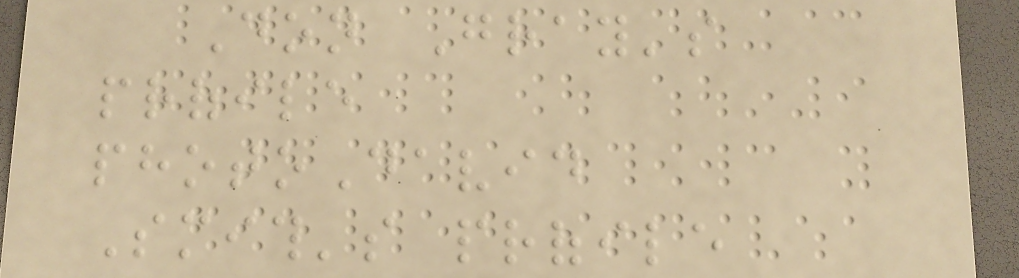Don Gray's
profile
photoDavid
Smith's profile
